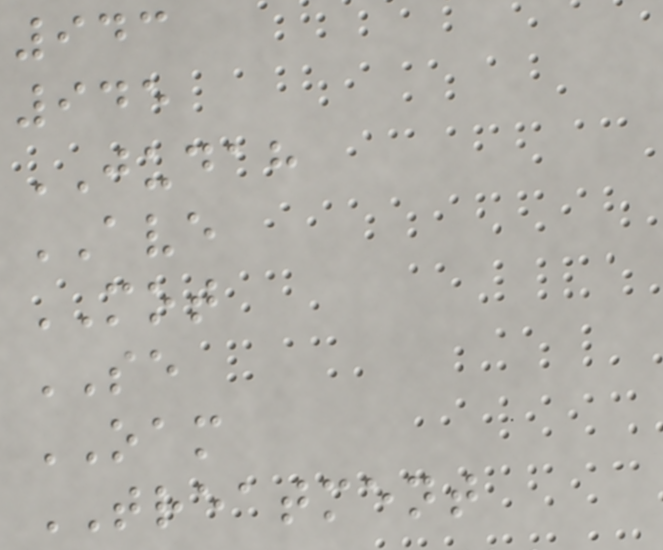943
945
JUDAH
AVE
MOT
SE
OAM
TREATMENT
